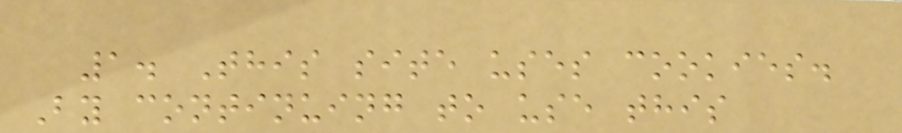1. This site uses cookies.
By continuing to use this
